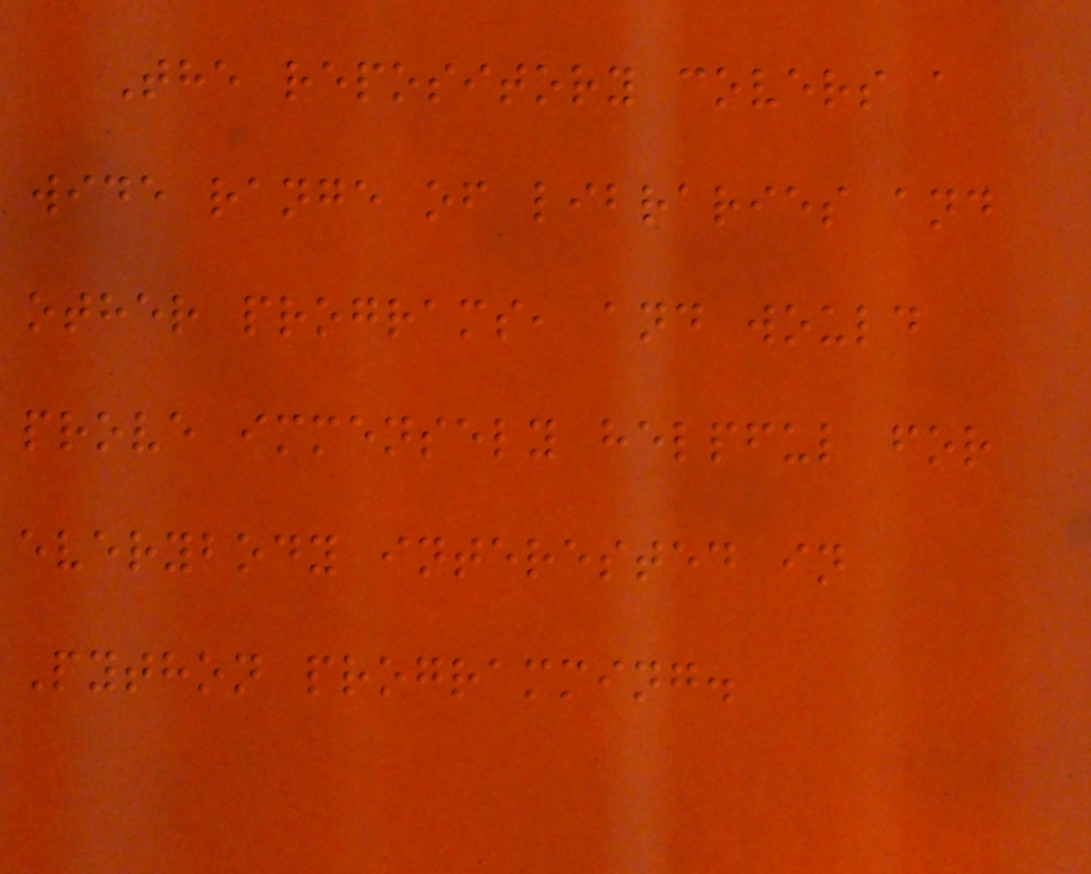The repository covers a
wide range of libraries and
other programs, and would
prove immensely helpful for
everybody interested in
Python programming.
